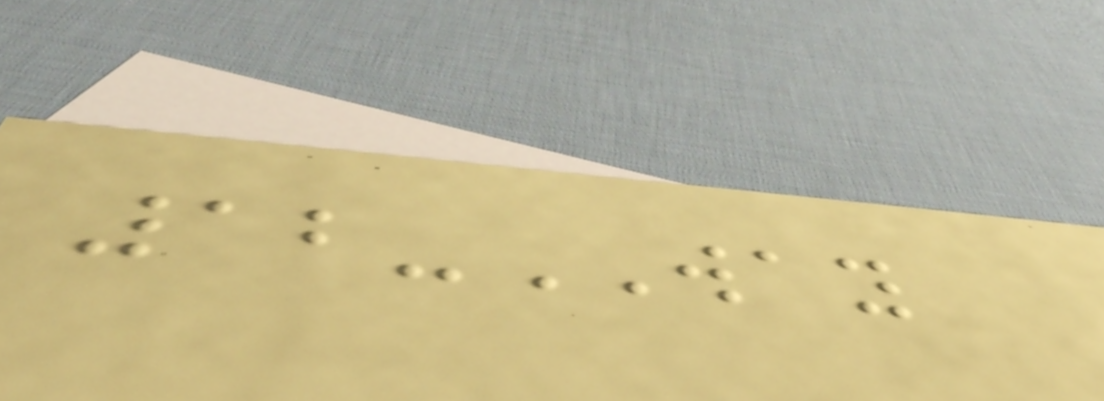12-WAY
